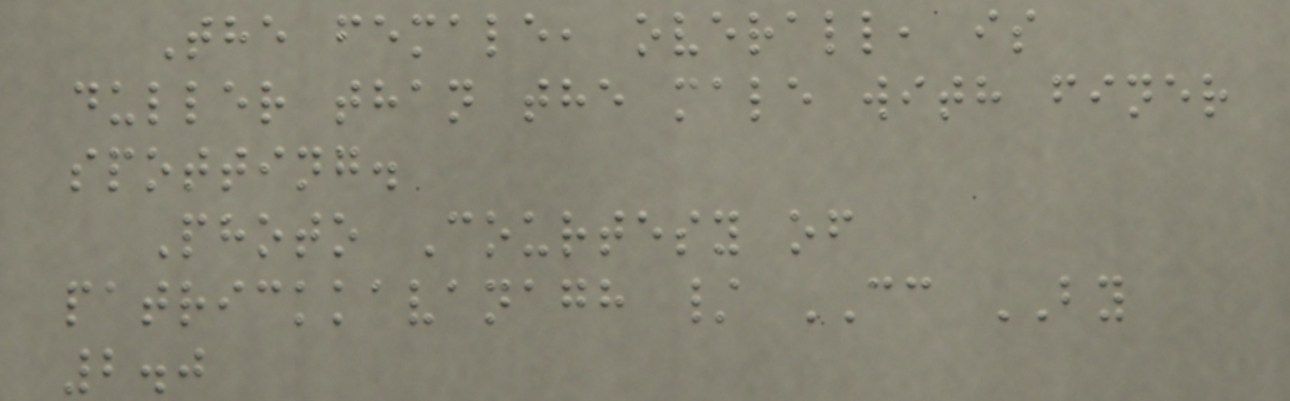The female, overall, is
duller than the male with finer
spotting.
Photo Courtesy of
patrickkavanagh / CC BY
2.0
